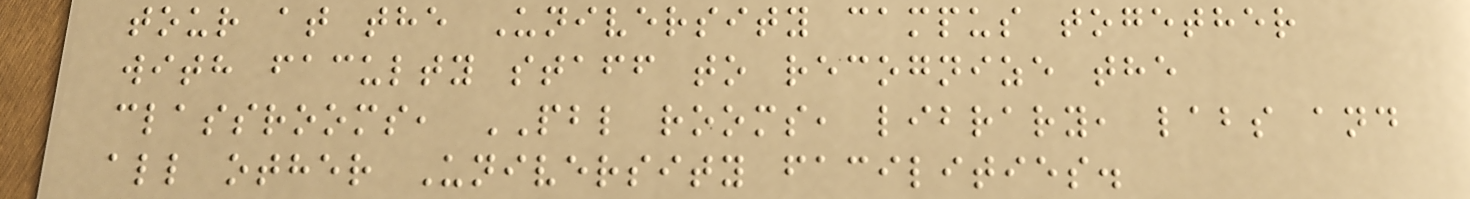tour at the University campus together
with faculty staff to recognize the
classrooms, PBL rooms, library, labs and
all other University facilities.
